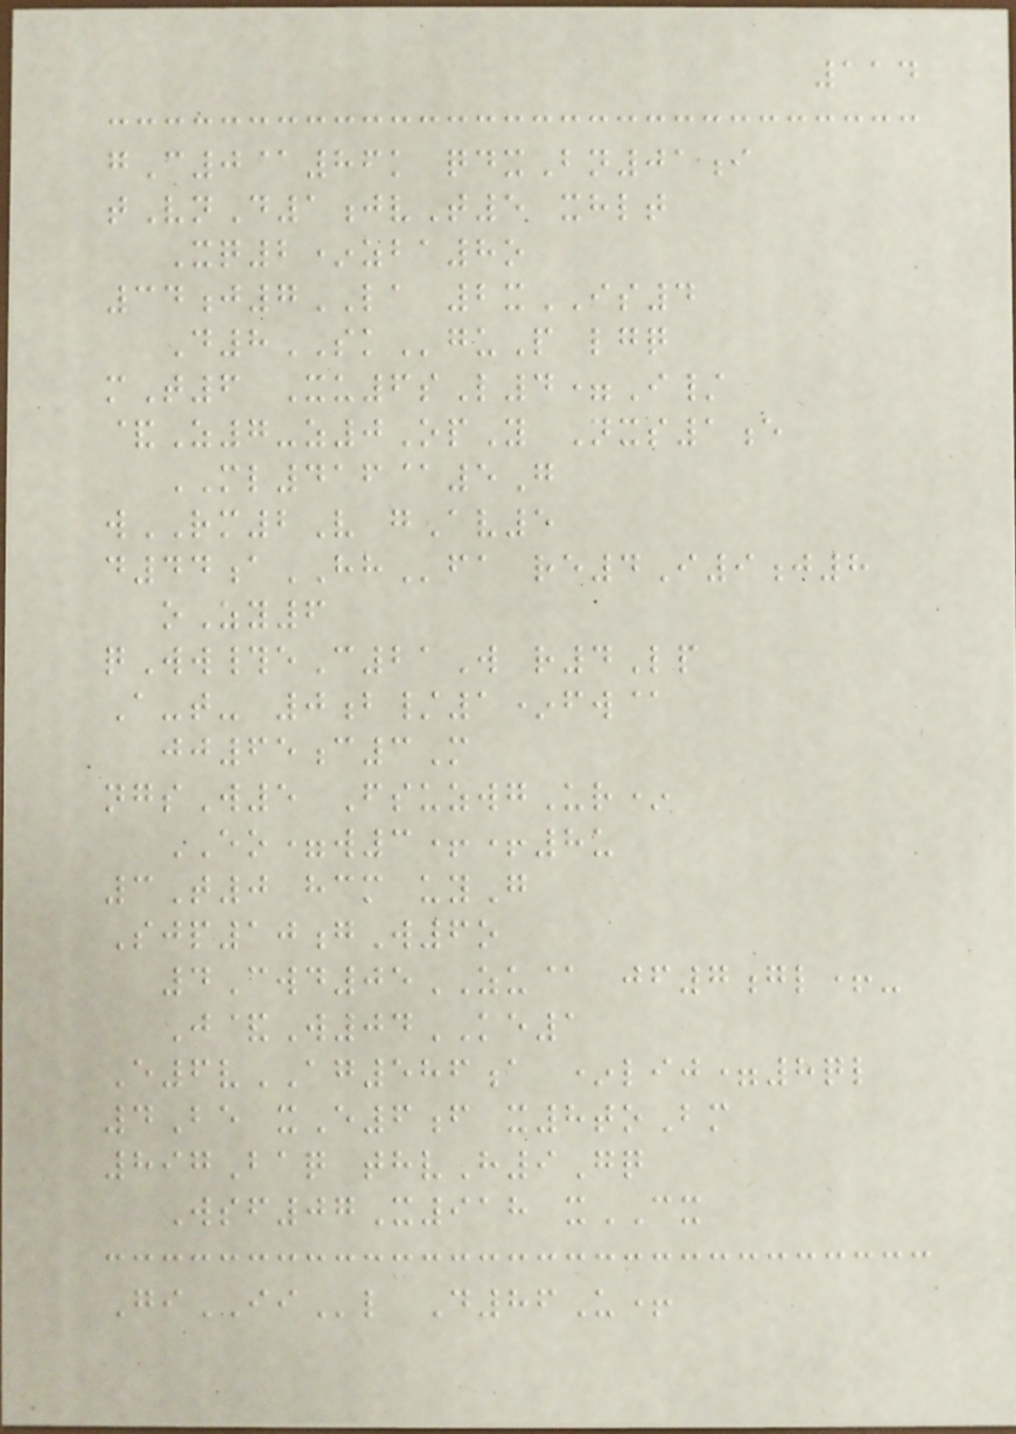114
gC0@86k qdxBn01i
tVnD1jvT5 xhlt
Xq2*zba8o
34j7LA 2xIS4
D8SKguP lgq
mT6 Xu6sL4=I/
&Z7-z0OpY Nxs1e
ML416@5G
wRM2V gAv5
d44aHHfa re4I9j8
oZy6
qWw#eC21W r4Lp
A-t- 0b/1*fw@
jj65c3M
ngsW5 FsuzwgUr*
EO=w3++8u
3T0 hcm uyG
Sjp10gW6o
4Cwd05ZU@ jf7gl+-
J&W04KE1
E6vAG586a *lij=8ql
4Be xE6f x8toBm
897Baq thvH9Gq
Wsf07X918 xCX
GiIIl D86U+
